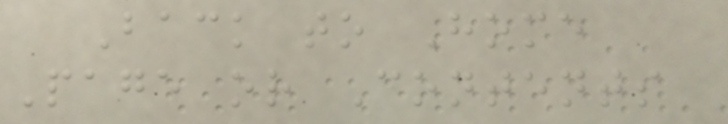Back to Home
Page or Contents
